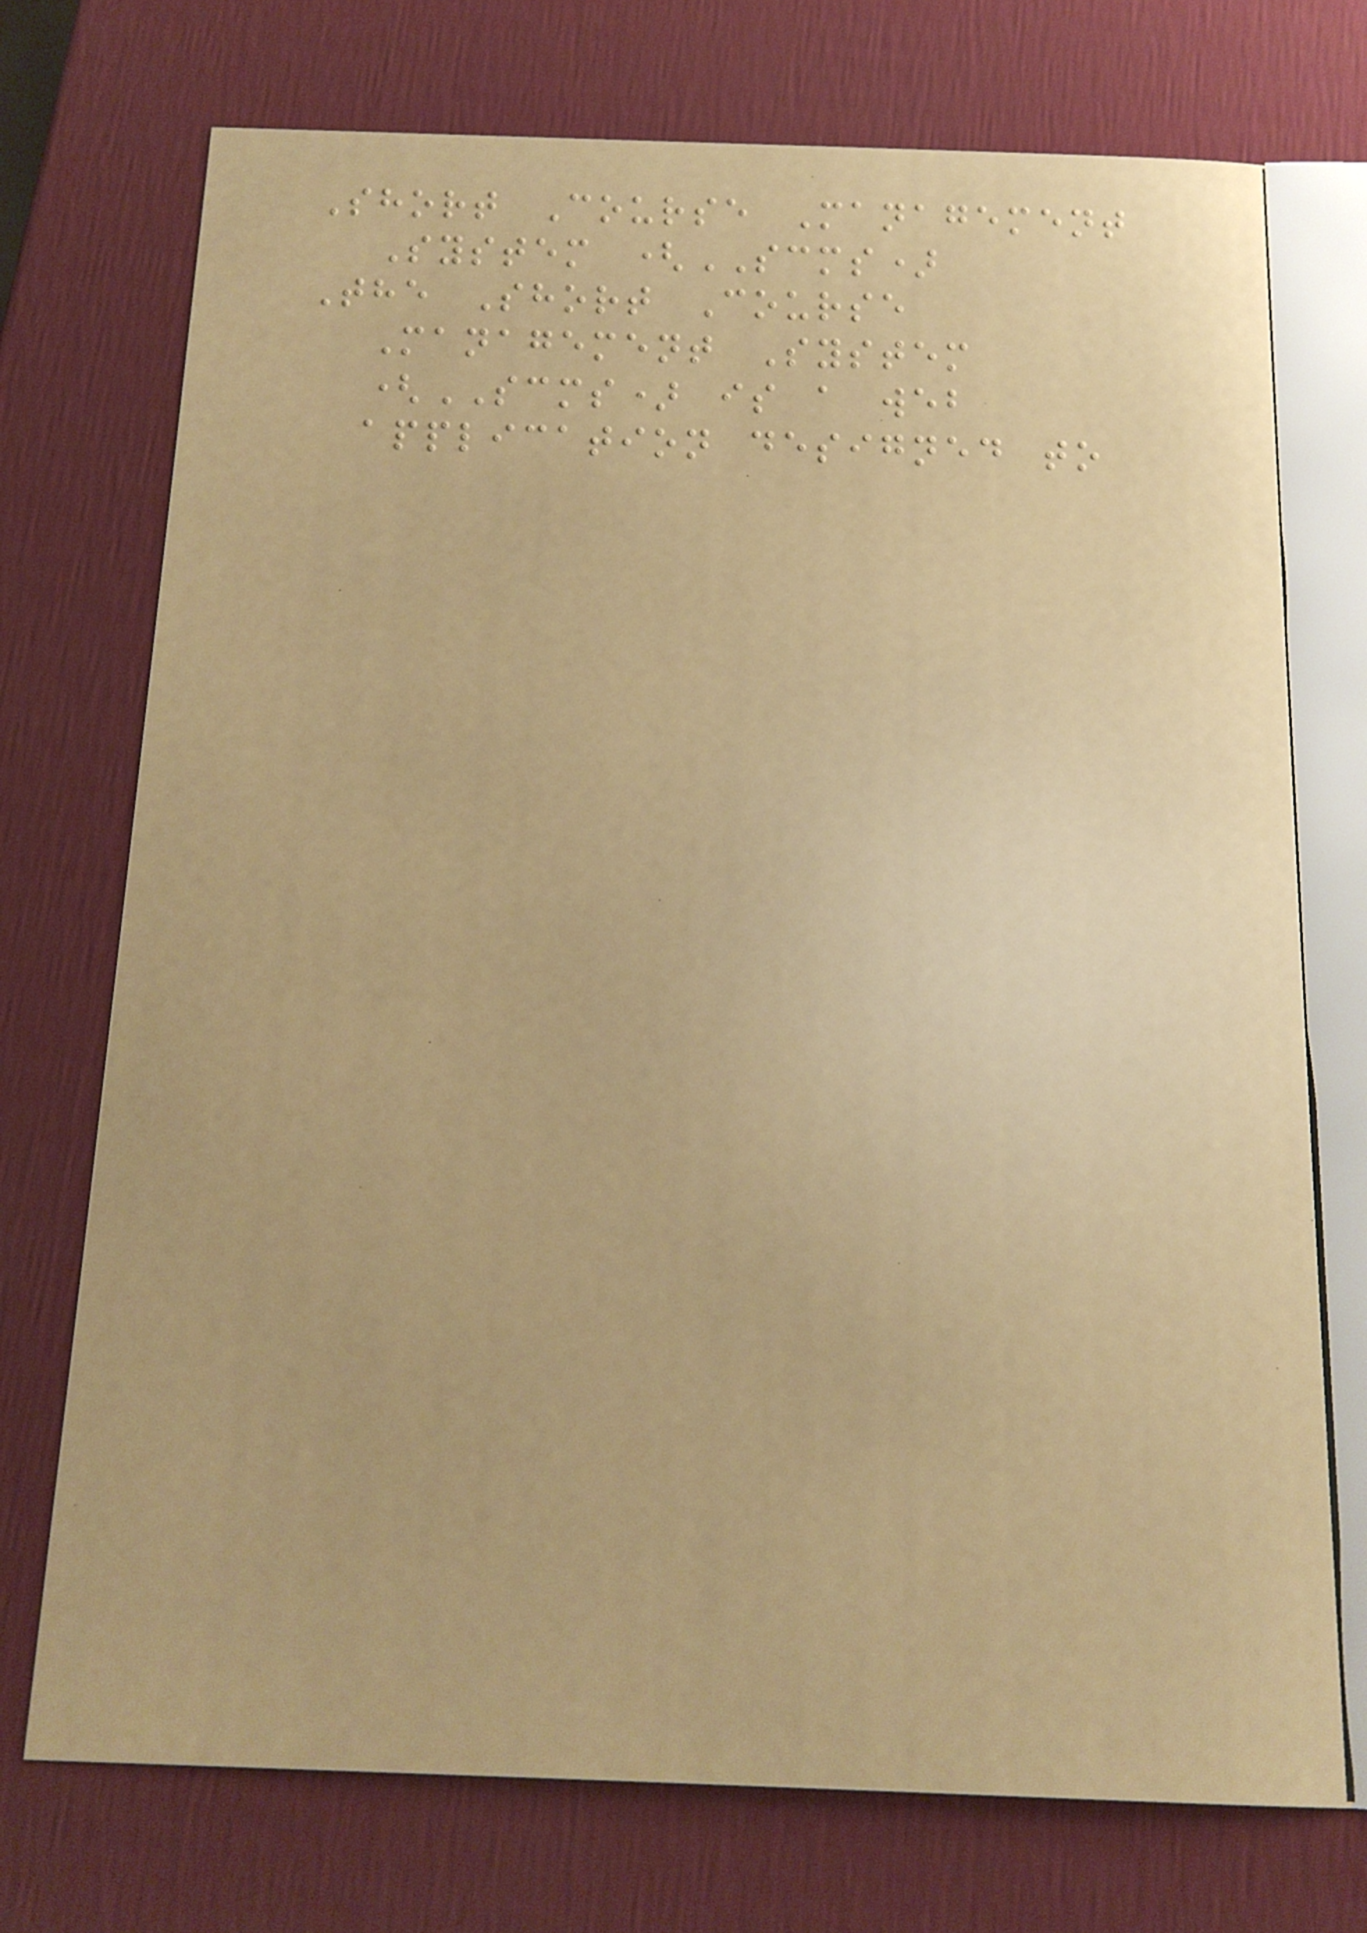Short Course Management
System (SCMS)
The Short Course
Management System
(SCMS) is a web
application designed to
